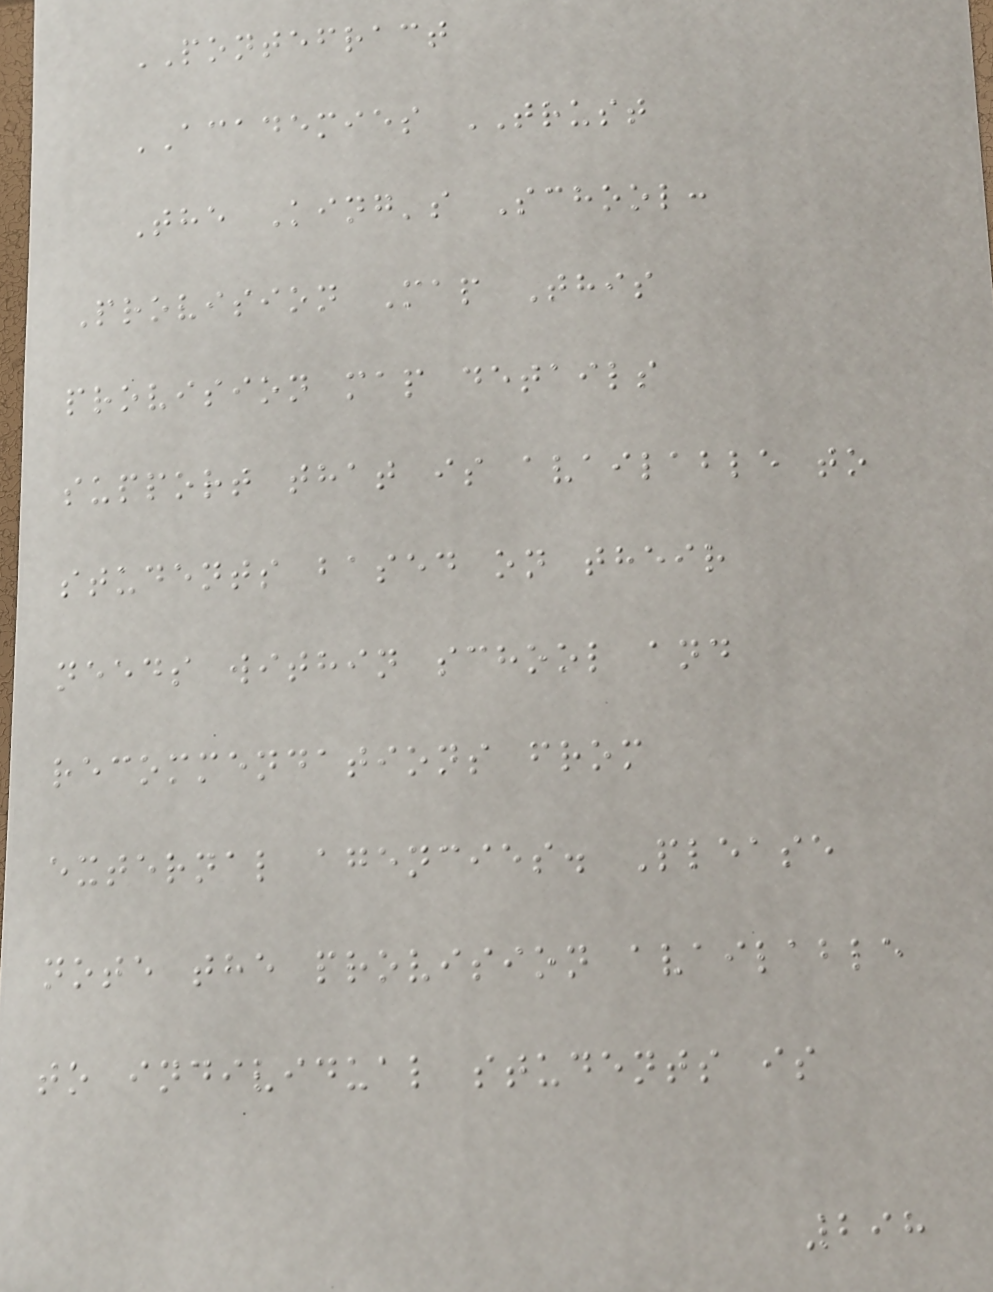PONTEFRACT
ACADEMIES TRUST
The King's School:
Provision Map This
provision map details
support that is available to
students based on their
needs within school and
recommendations from
external agencies. Please
note the provision available
to individual students is
298
